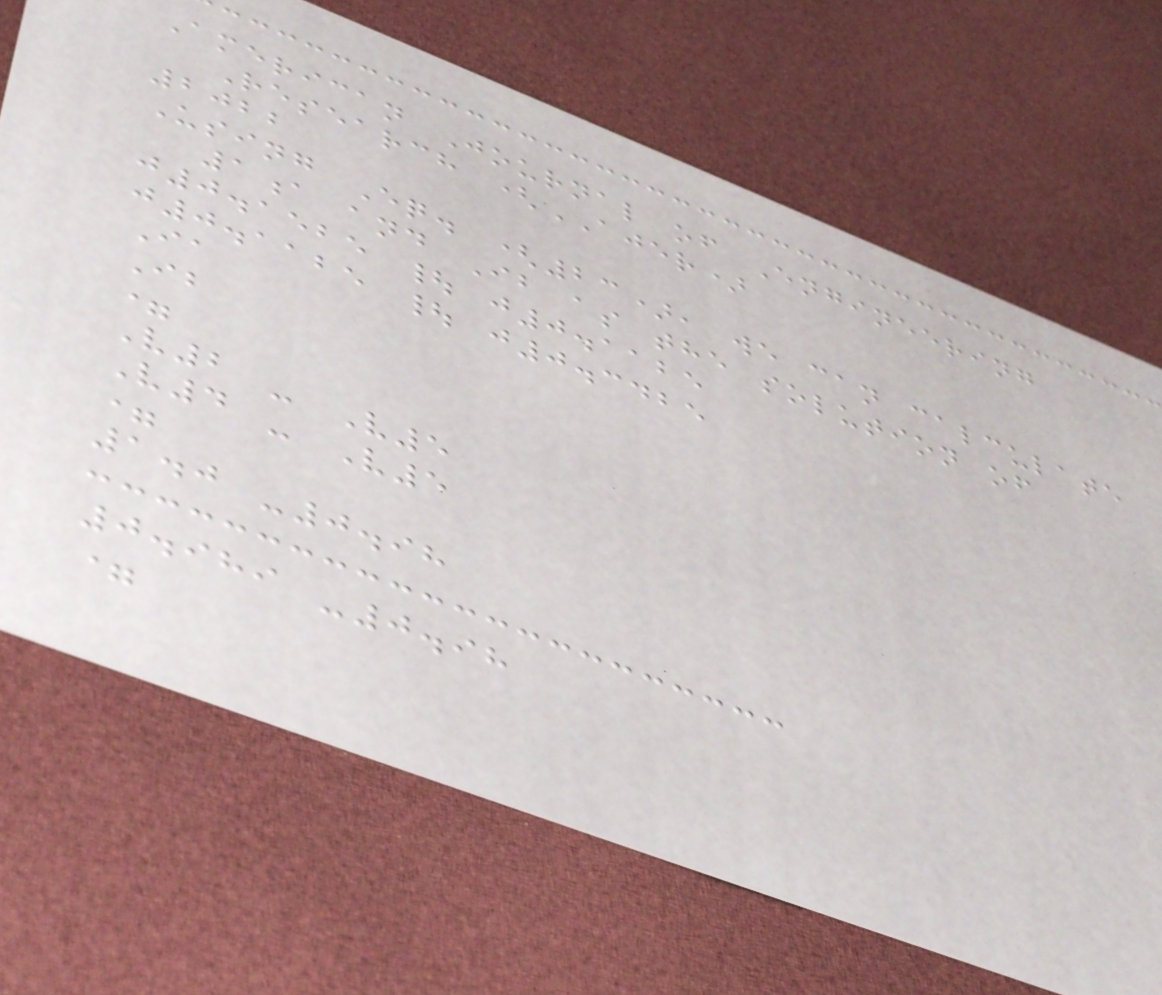American Journal of Engineering
Research (AJER)
2022
Using Eq. (23), we can calculate
1a and Ib as the solution of
j0.1525 | j0.1125
j0.1125 | j0.3425
Ia
Ib
=
V2 - V5
V4 - V5
=
1.0 -0.98
0.989 -0.98
=
